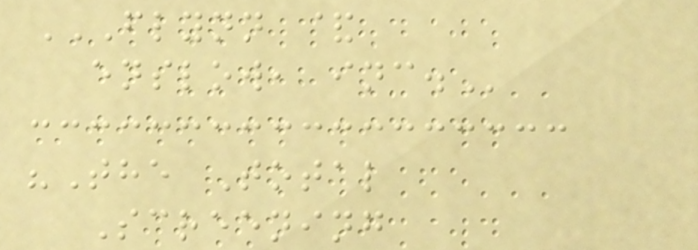FLYNN &
ENSLOW, INC.
"The Total
Screening
